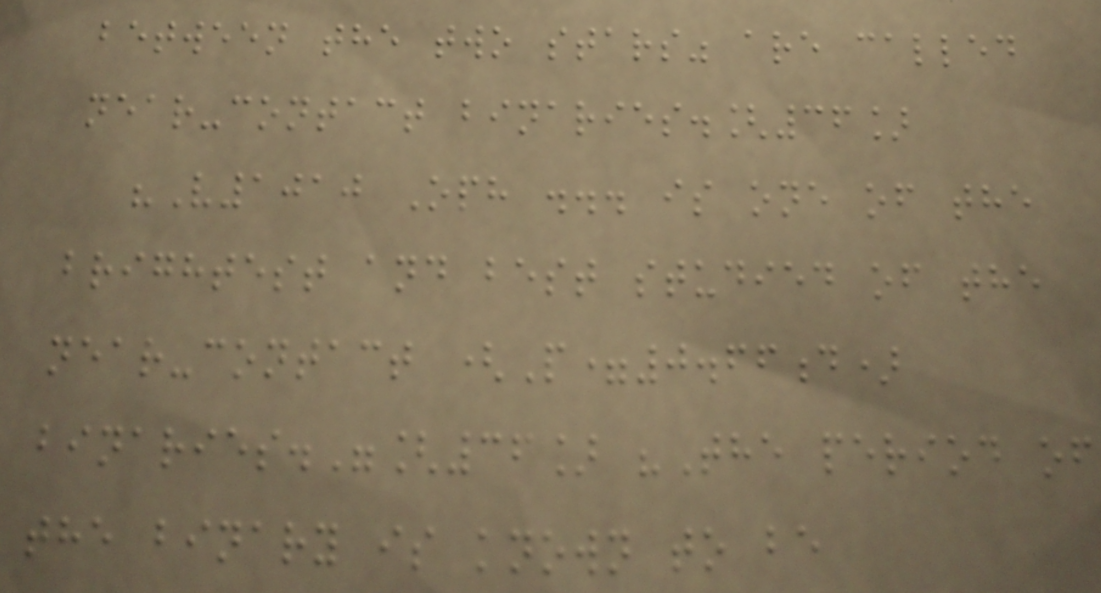between the two stars" are called
near-contact binaries.[36]
"V1010 Oph ... is one of the
brightest and best studied of the
near-contact (P=0.66d)
binaries."[36] "The period of
the binary is known to be
